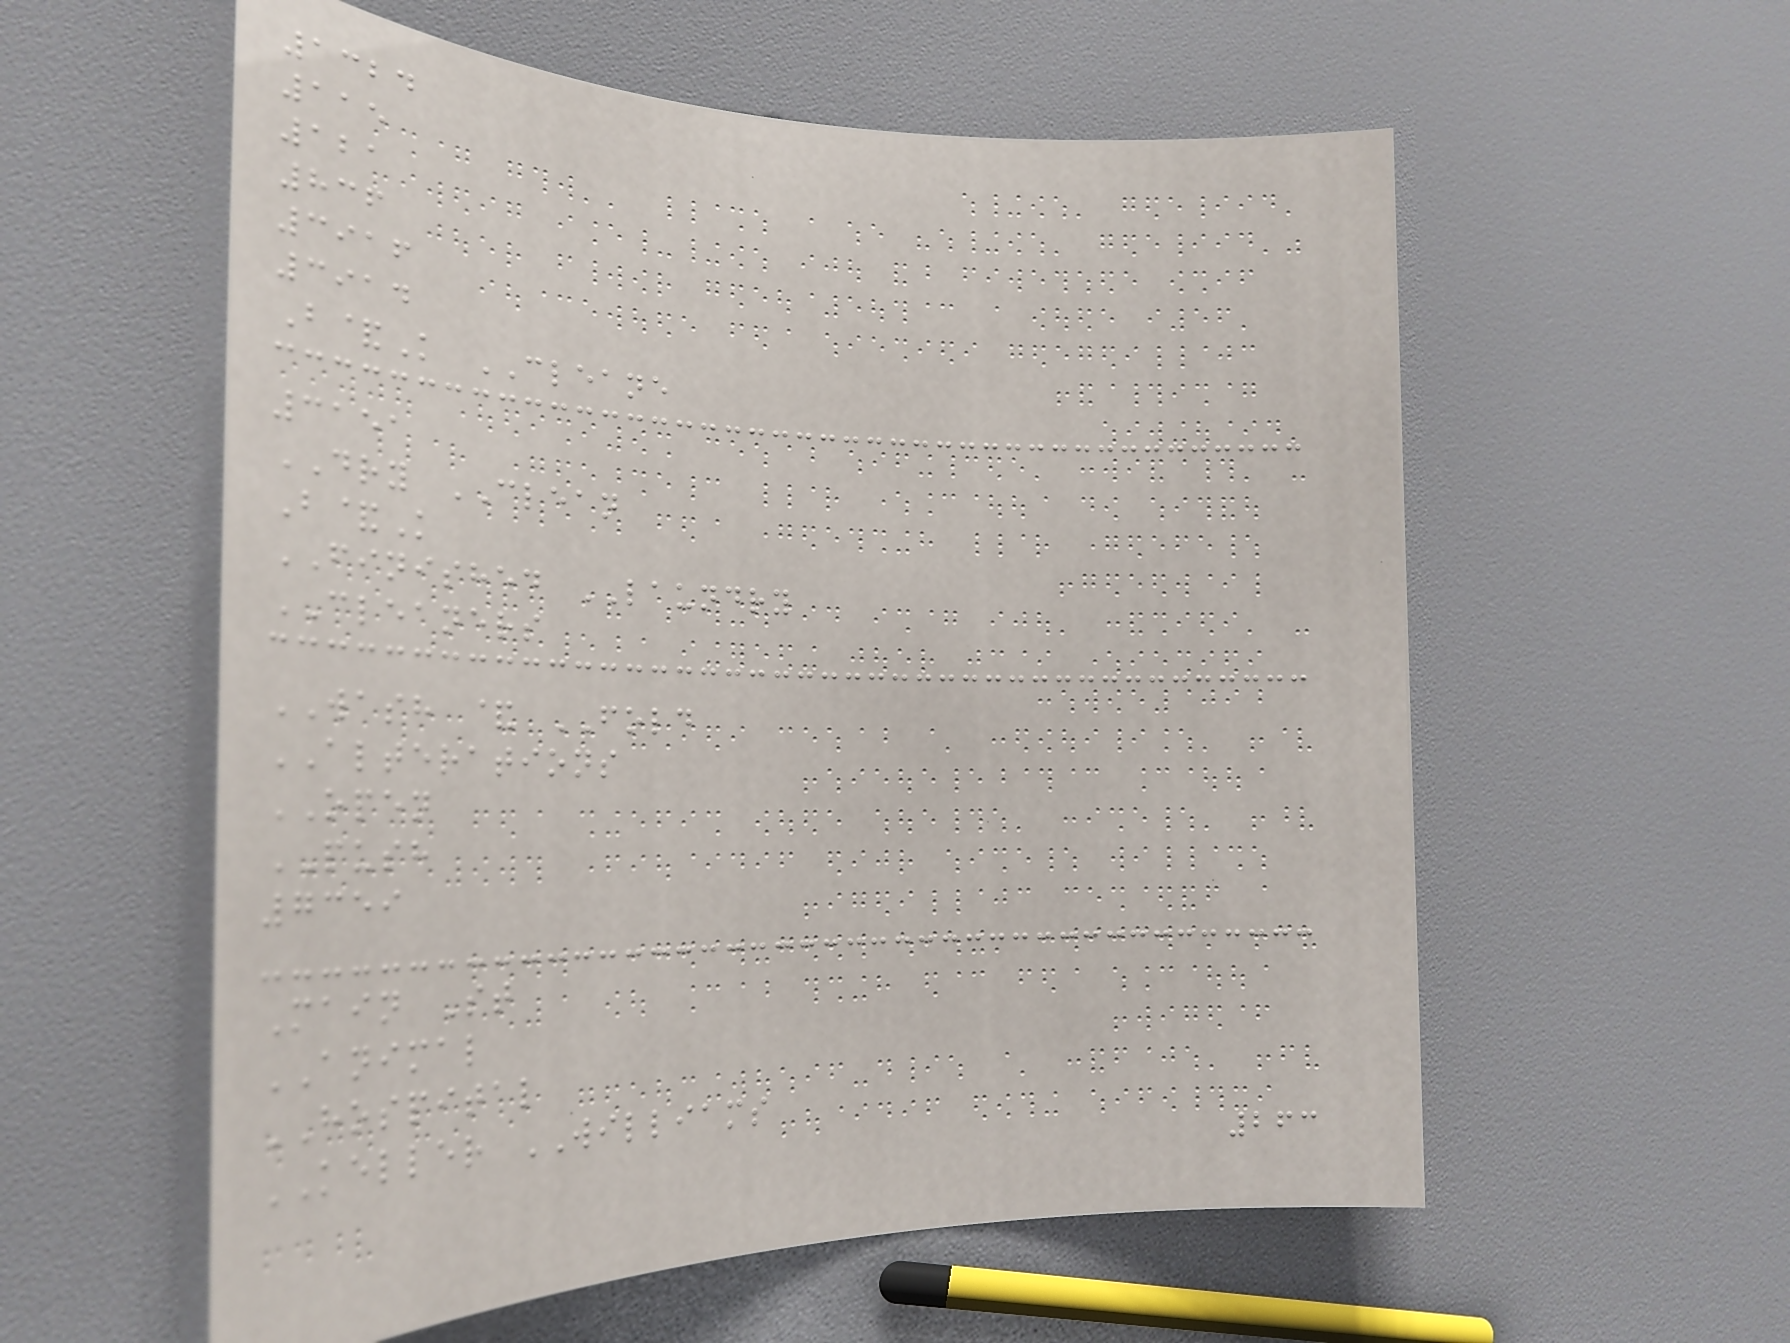1324
115
121
836
3916
3914
B&K CLEANE
3151
DRY CLEAN
B&K
FINISHED LAUNDRY
CLEANERS
WASH & FOLD
ALTERATIONS
OPEN
PUSH
7359
Main St
ANIMAL
HOSPITAL
KELLER WILLIAMS
263
